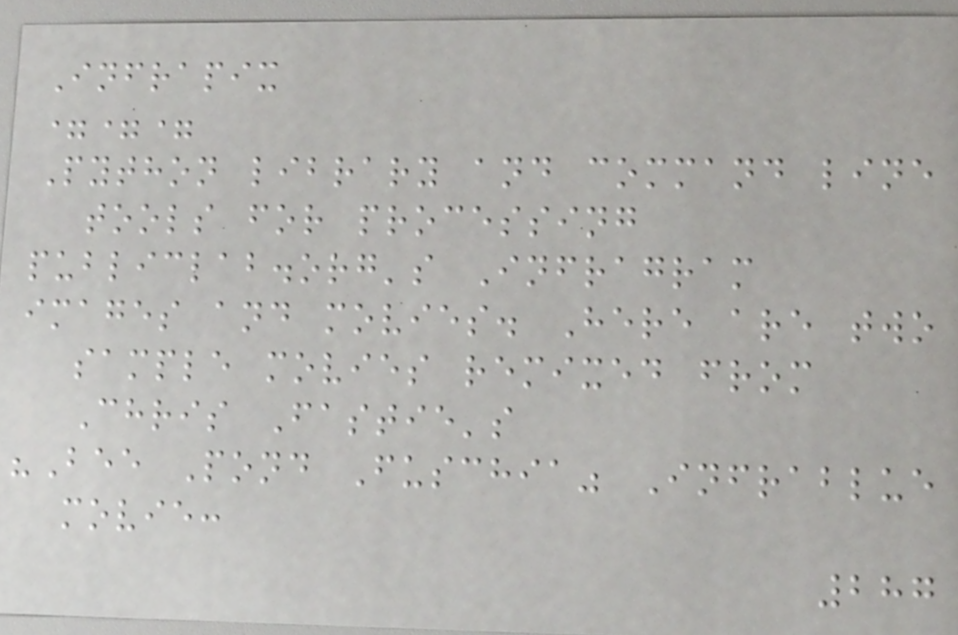Infrapix
===
Python library and command line
tools for processing
publiclab.org's Infragram
images and movies. Here are two
sample movies remixed from
Chris Fastie's
"Bee Pond Fuschia" Infrablue
movie:
287
